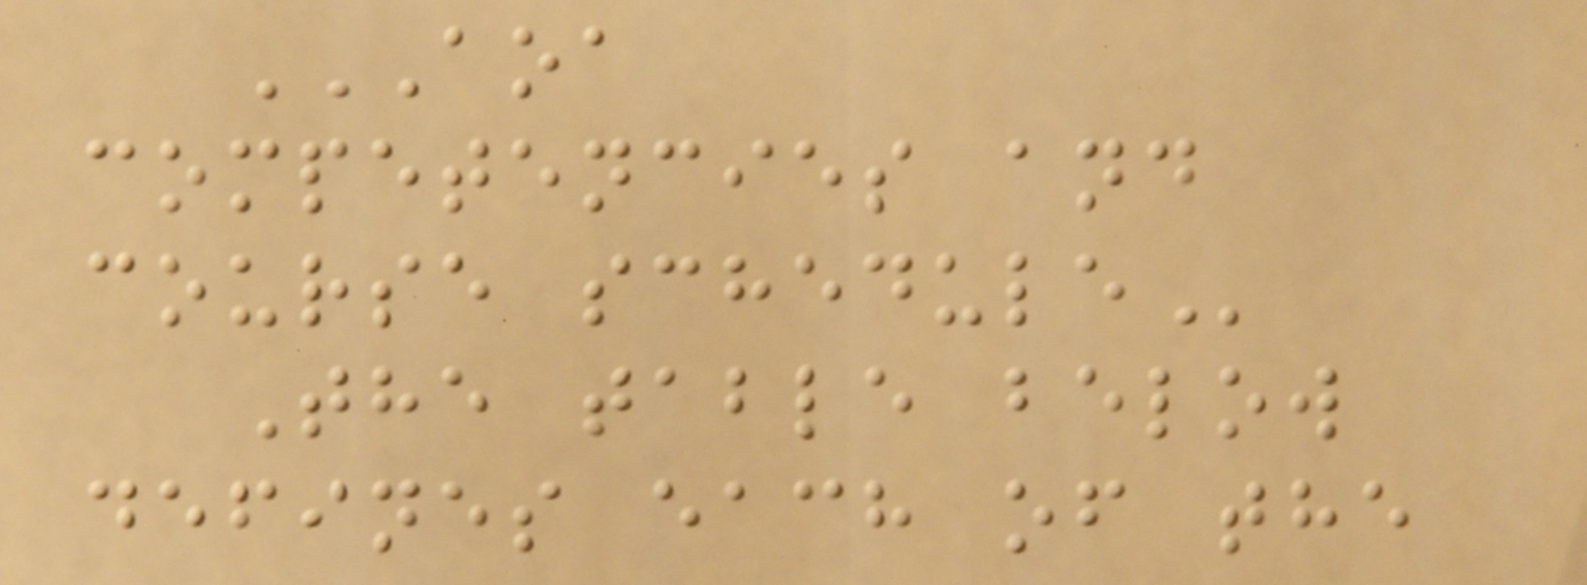AOA
COMPETENCIES AND
COURSE SCHEDULE
The table below
defines each of the
